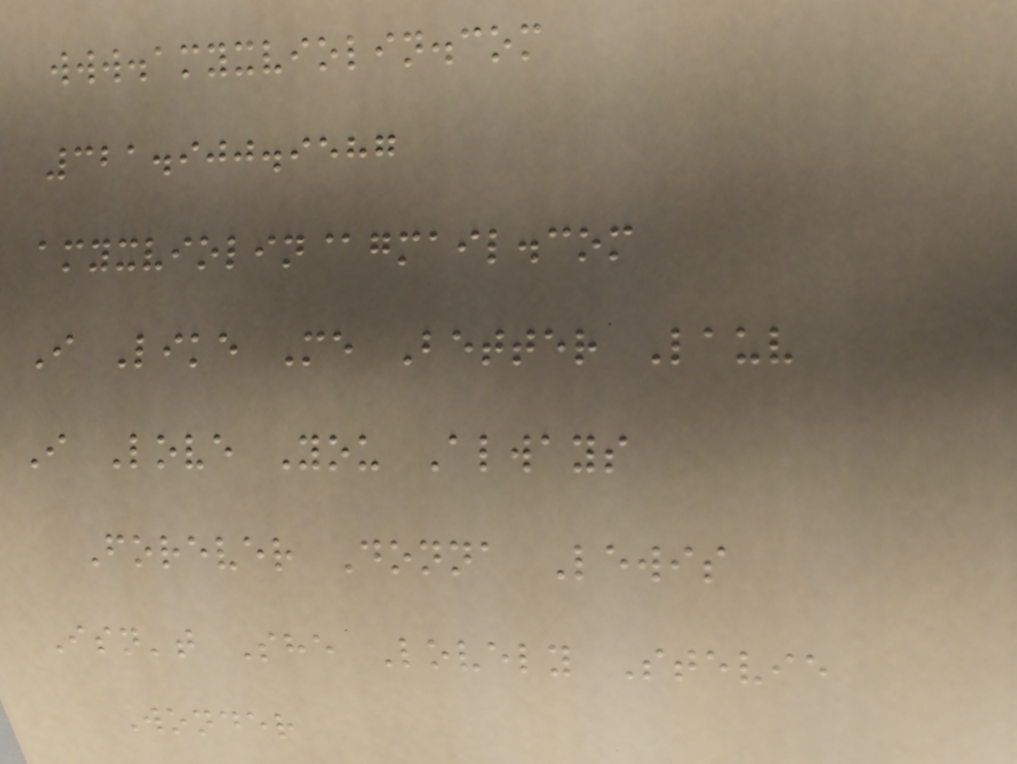www.amyxviolin.com
321.900.9587
amyxviolin@gmail.com
I Like Me Better Lauv
I Love You Always
Forever Donna Lewis
Isn't She Lovely Stevie
Wonder
